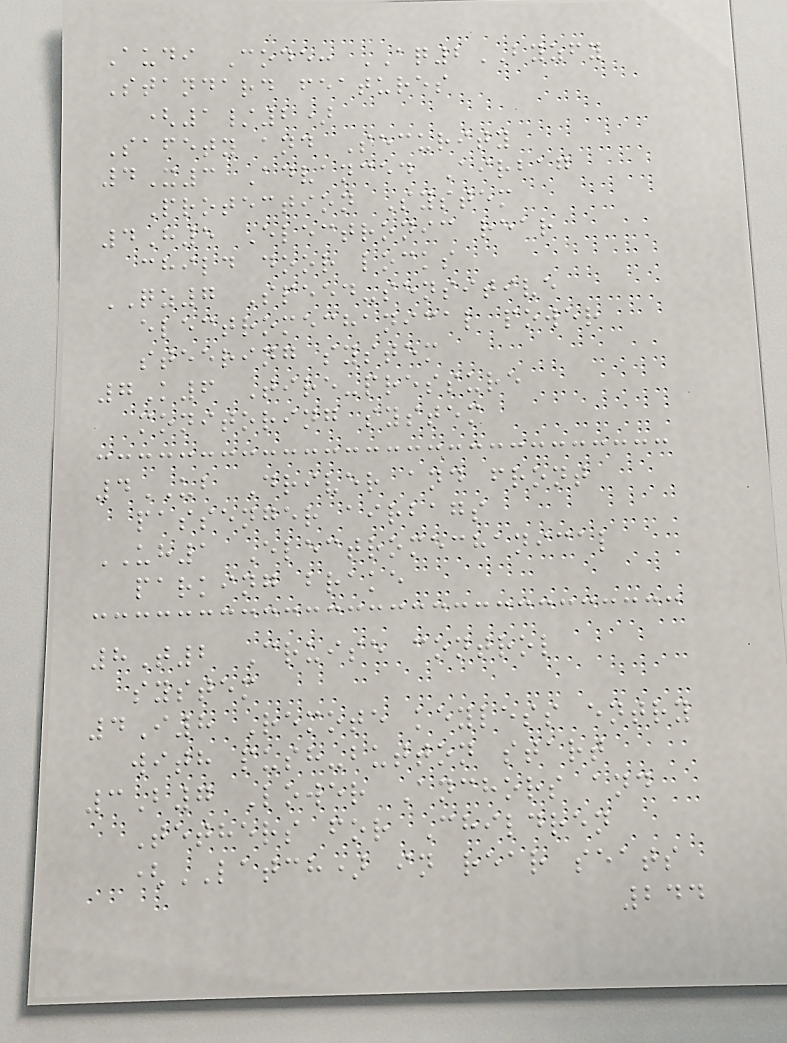Audi Code: AQ2BYZFY
Standard features
(1/2)
Safety and Security
4X3 Advanced Airbag
Protection System
4H5 Electronic rear
child door locks
QZ7 Speed-sensitive
electromechanical power
steering system
7K6 Tire-pressure
monitoring system
4UB Driver and front
passenger airbags
UH1 Electromechanical
parking brake
8T2 Cruise control
system
4I8 Remote keyless entry
with push-button start
3B7 Lower Anchors and
Tethers for Children
(LATCH) in rear seats
244
